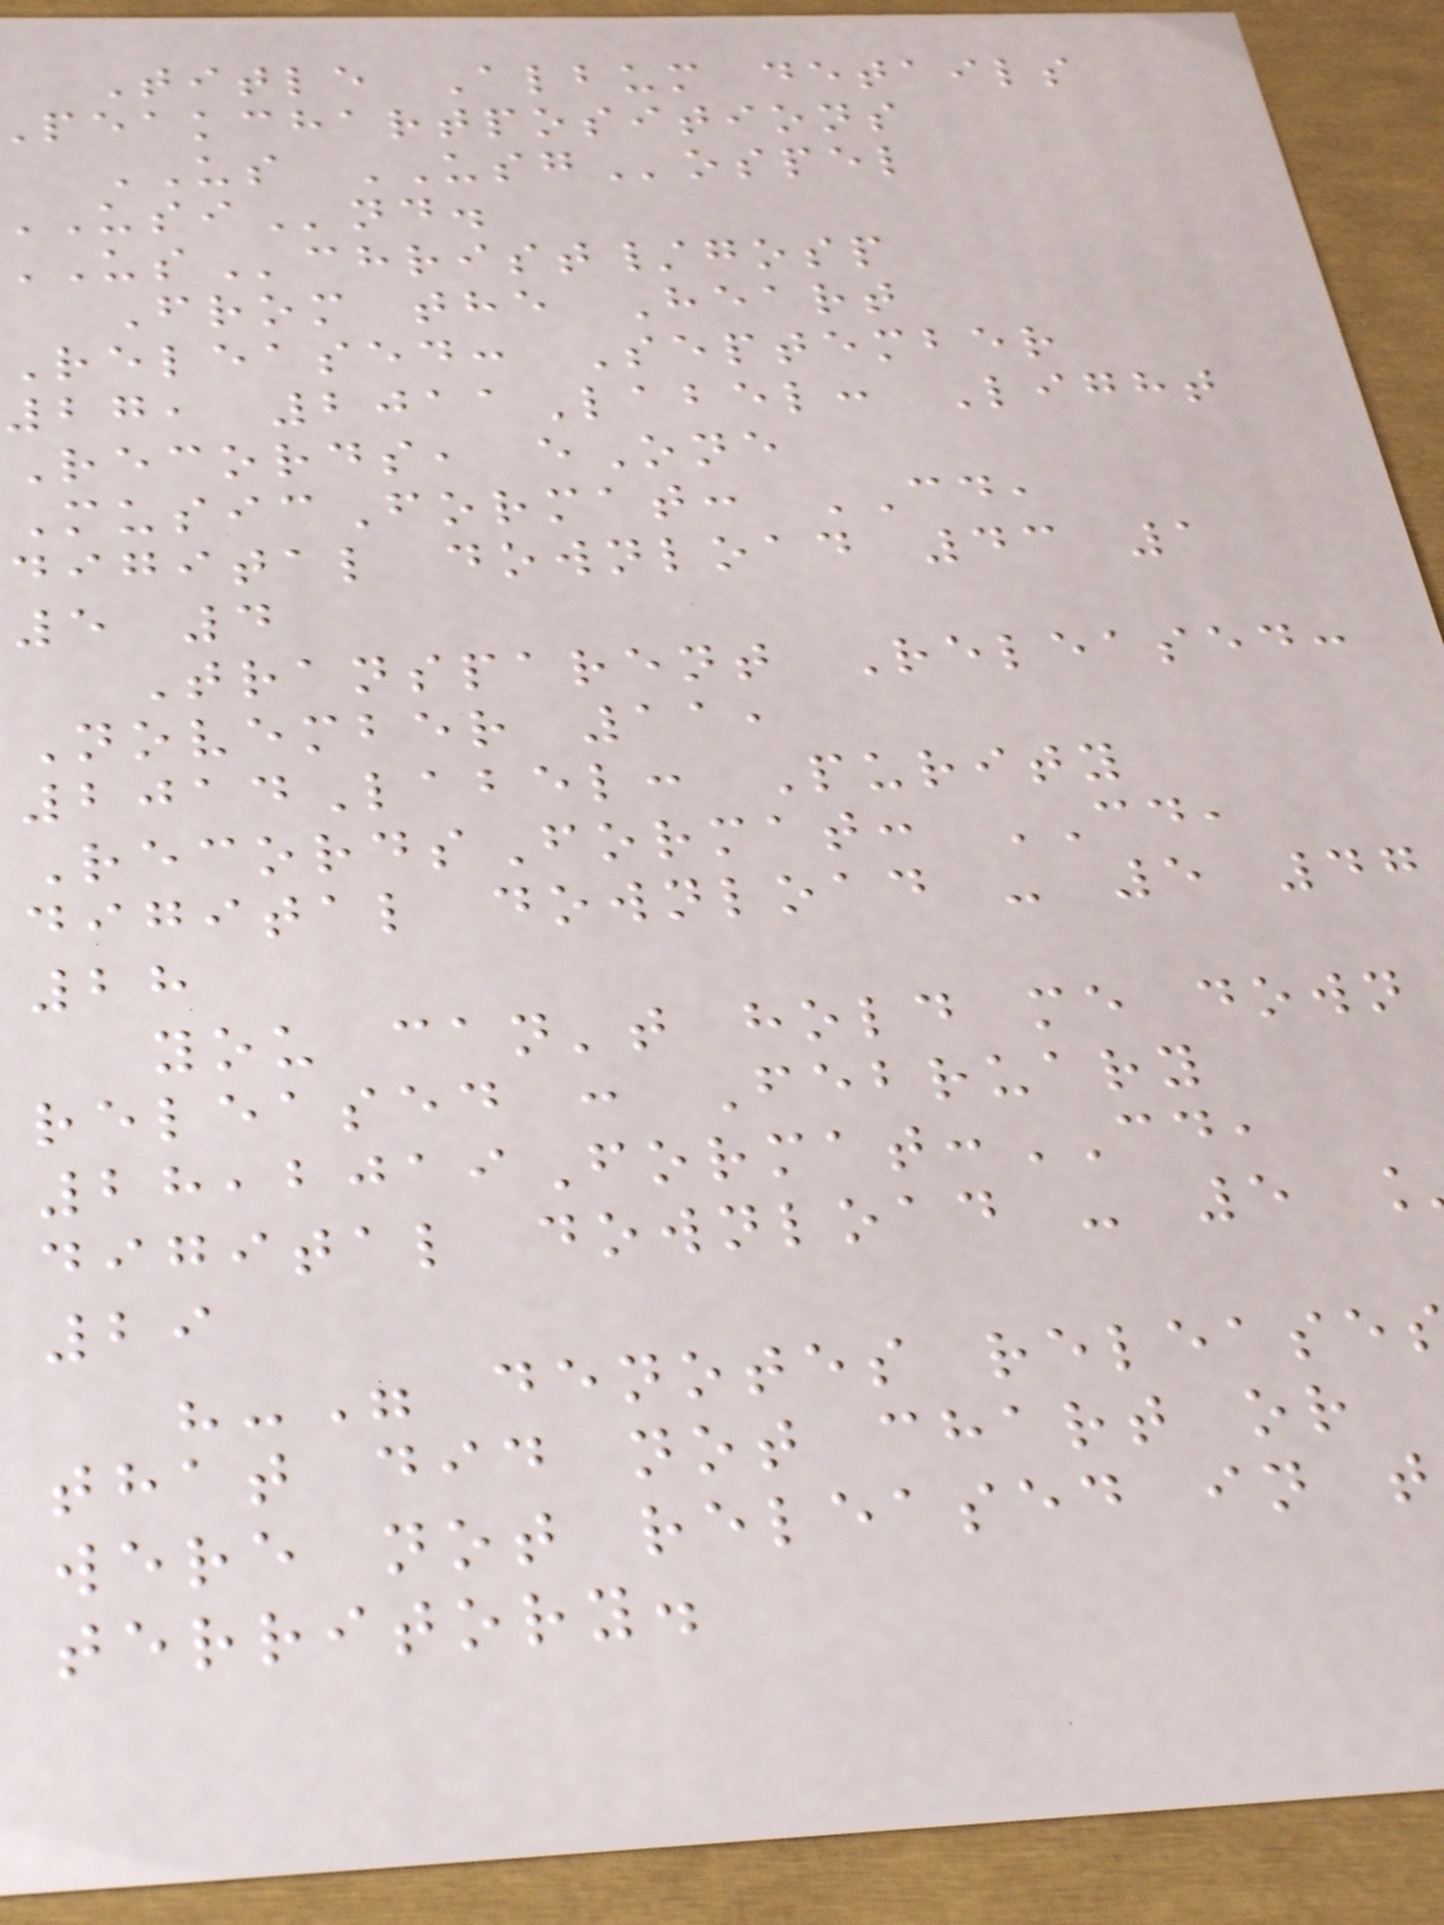Title Album details
peakchartpositions
US USGospel
christ/gosp
From the Heart
Released: September
27, 2011Label: Light
Records, eOne
MusicFormat: CD,
digital download 43 1
5 4
Transparent Released:
November 11,
2014Label: Purity
RecordsFormat: CD,
digital download - 5 47
28
you can't hold me down
released : February
28,2019Format:CD,
digital download - 5
29
"-" denotes release
that did not chart or
were not released in t
territory.
